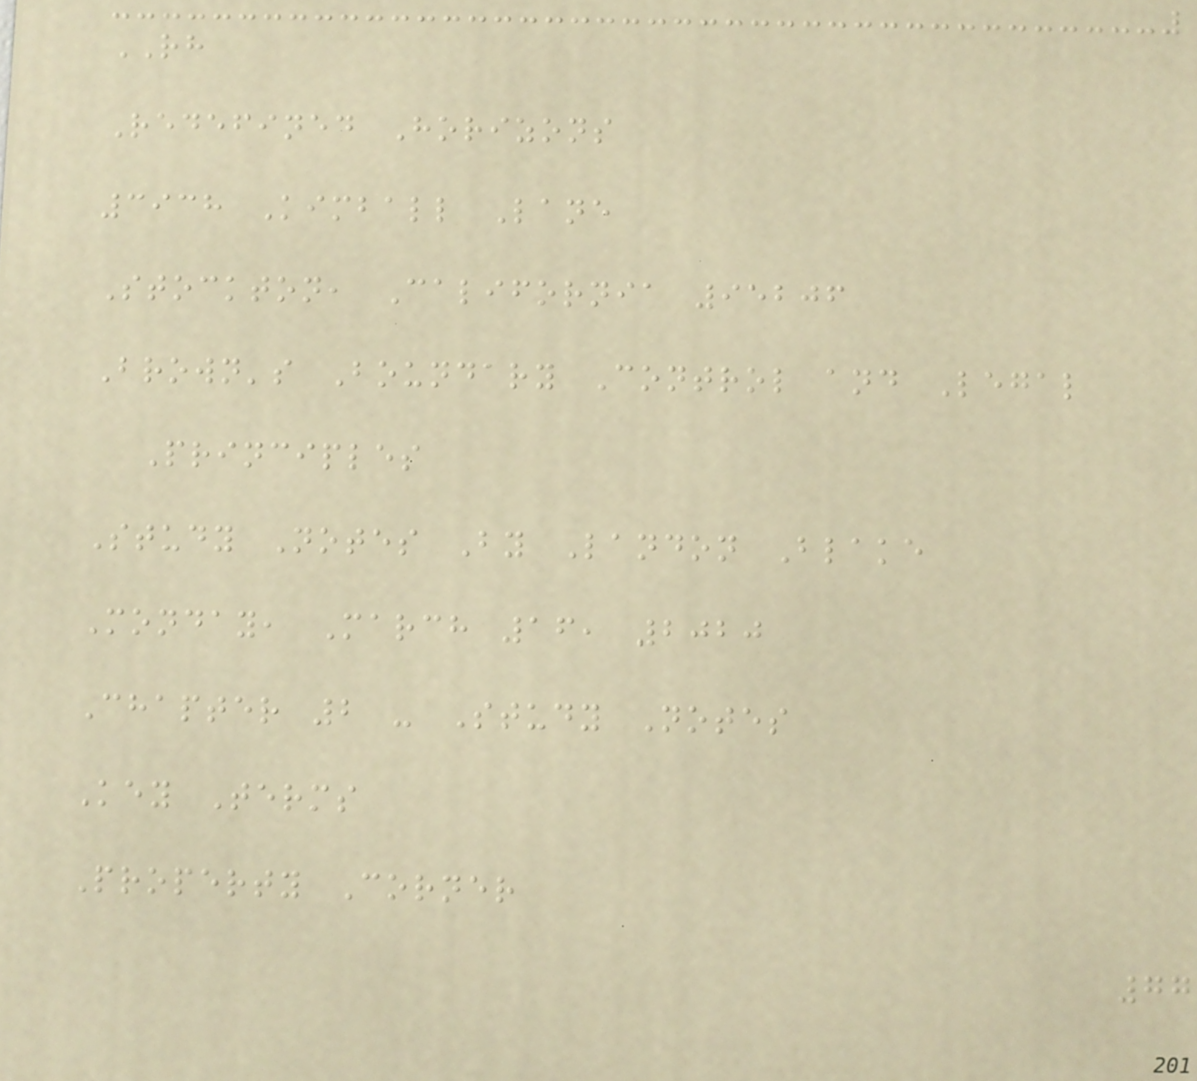RH
Redefined Horizons
3938 Kimball Lane
Stockton, California 95206
Brown's Boundary Control and Legal
Principles
Study Notes By Landon Blake
Monday, March 16, 2020
Chapter 2 - Study Notes
Key Terms
Property Corner
77
